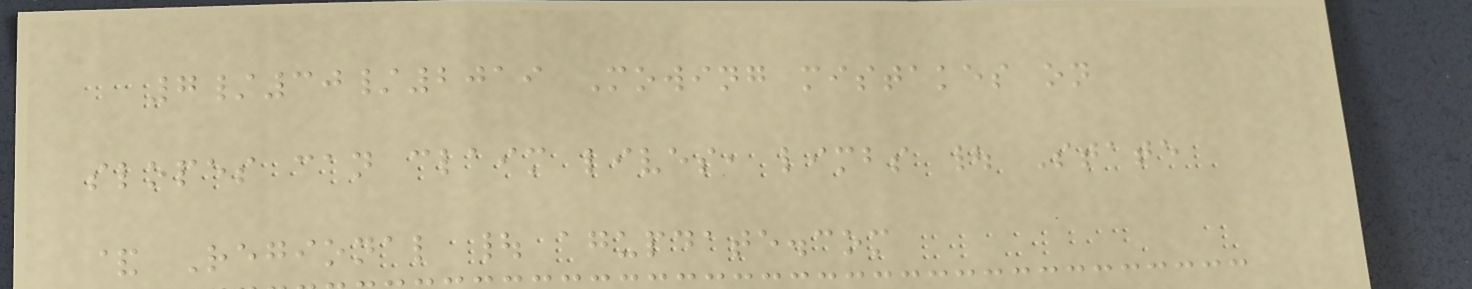7/30/2019 Mowing mistakes on
slopes can claim lives, limbs | State
& Regional | agupdate.com
